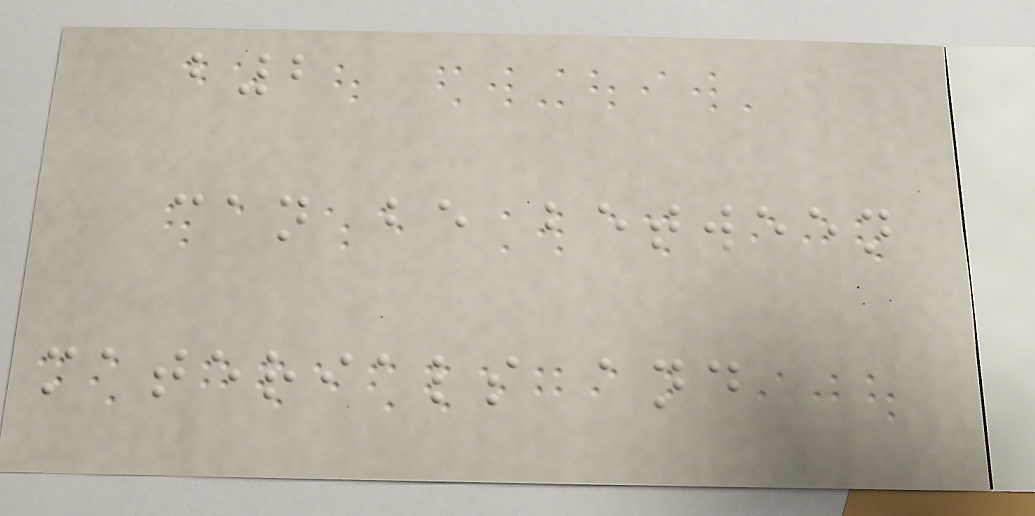b2
can be between
materials and
